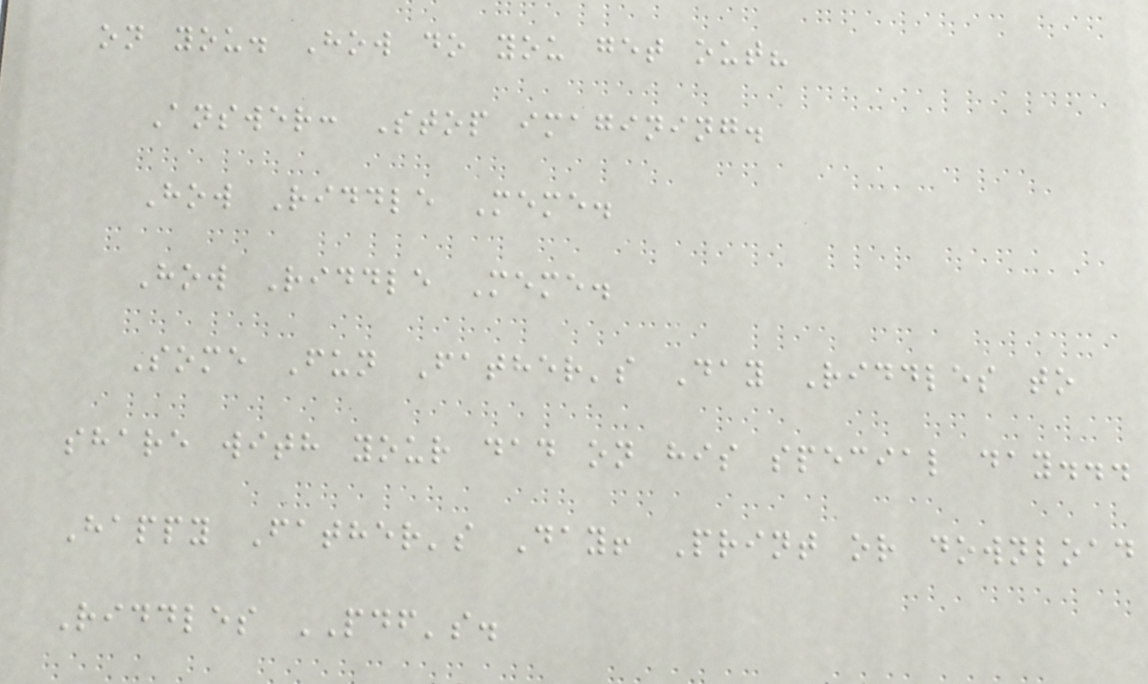on you. How do you get out?
Answer: Stop imagining.
How Riddle Meme.
How Riddle Meme.
Some Fun Father's Day Riddles to
share with your dad on his special day...
Happy Father's Day! Print or download
Riddles PDF's.
